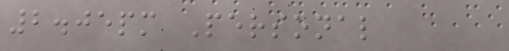2.05pm Personal
